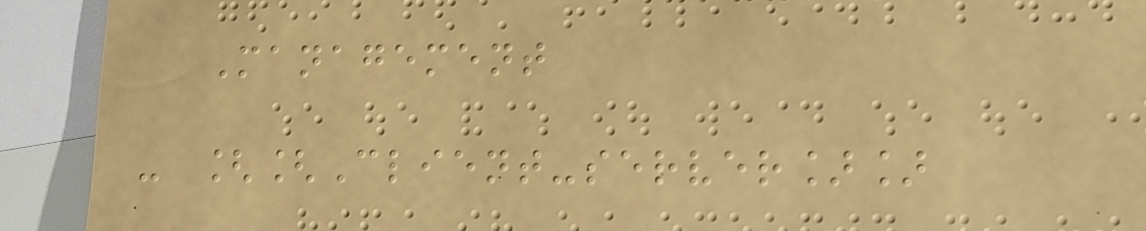Management
- [[Client-server]]
